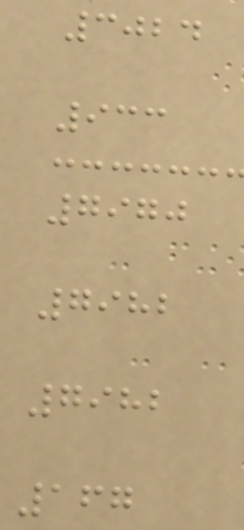3024
933
7970
7982
7982
167
